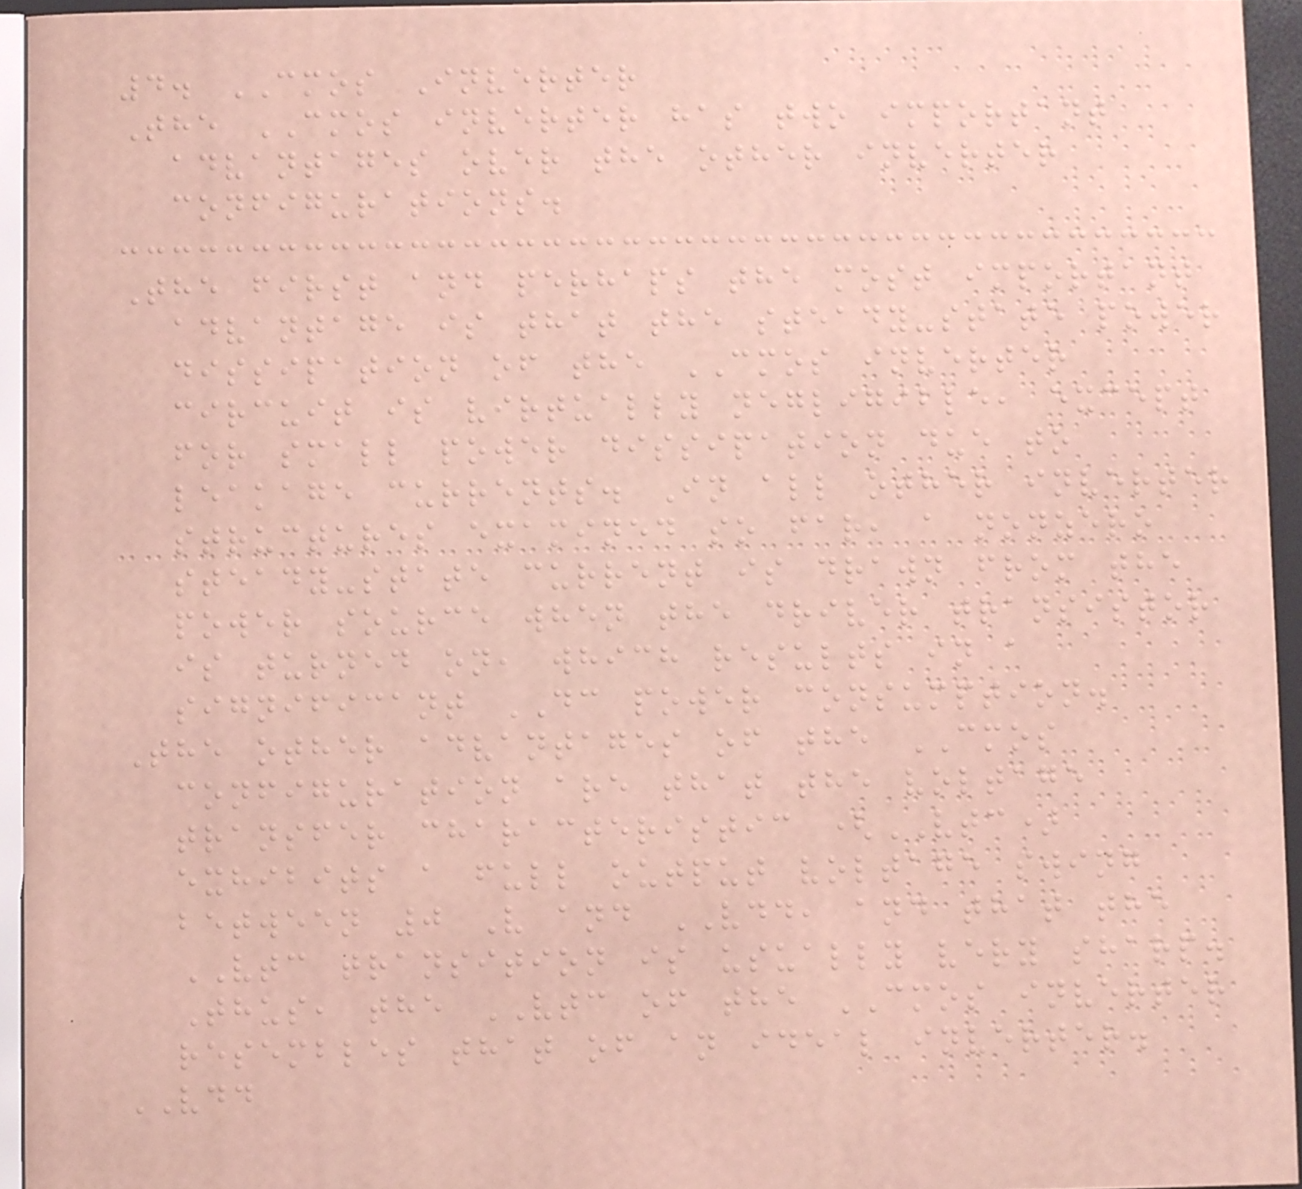4. CMOS Inverter
The CMOS inverter has two important
advantages over the other inverter
configurations.
The first and perhaps the most important
advantage is that the steady-state power
dissipation of the CMOS inverter
circuit is virtually negligible, except
for small power dissipation due to
leakage currents. In all other inverter
structures examined so far, a nonzero
steady-state current is drawn from the
power source when the driver transistor
is turned on, which results in a
significant DC power consumption.
The other advantages of the CMOS
configuration are that the voltage
transfer characteristic (VTC)
exhibits a full output voltage swing
between 0 V and VDD, and that the
VTC transition is usually very sharp.
Thus, the VTC of the CMOS inverter
resembles that of an ideal inverter.
VDD
